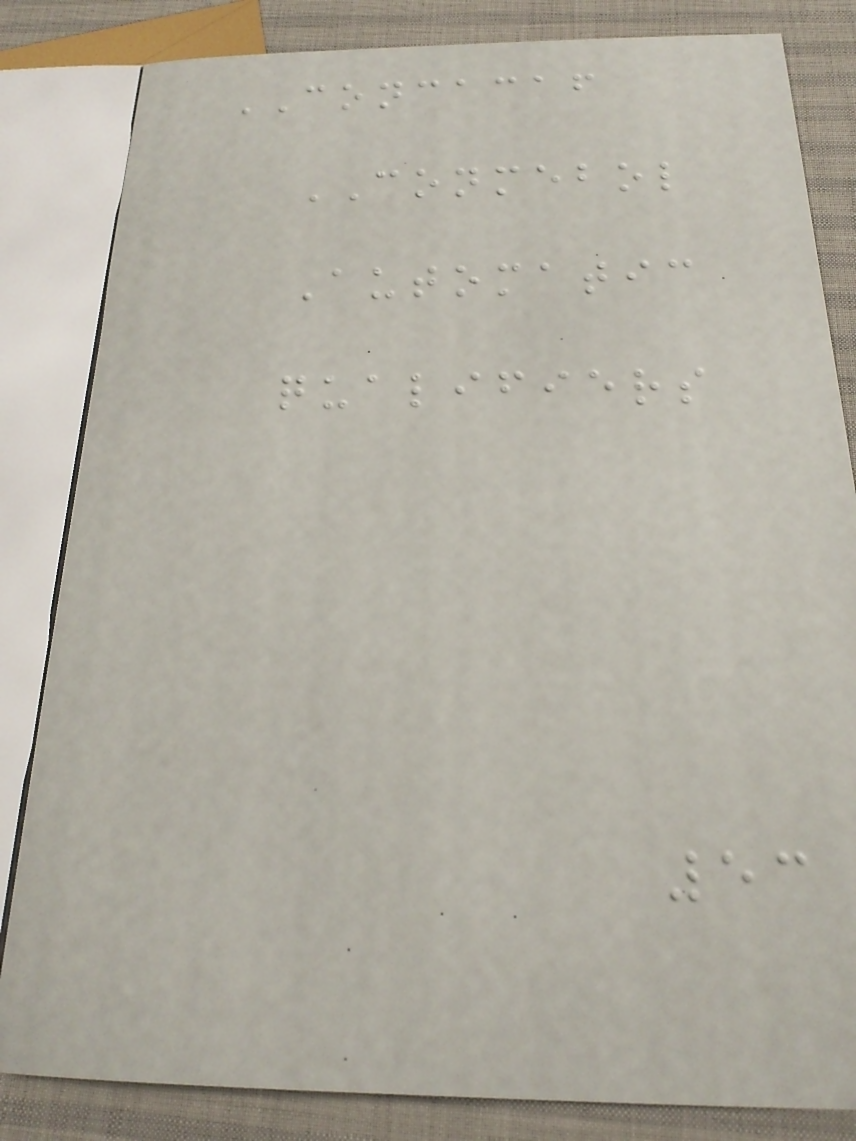CONCACAF
CONMEBOL
Automatic
qualifiers
53
